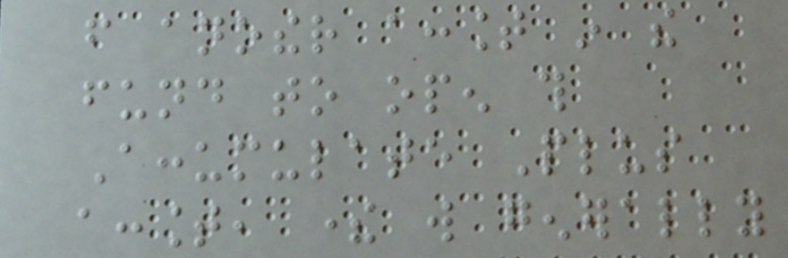from another account in the
fund to open this
Accumulate Plus
account, there will generally
